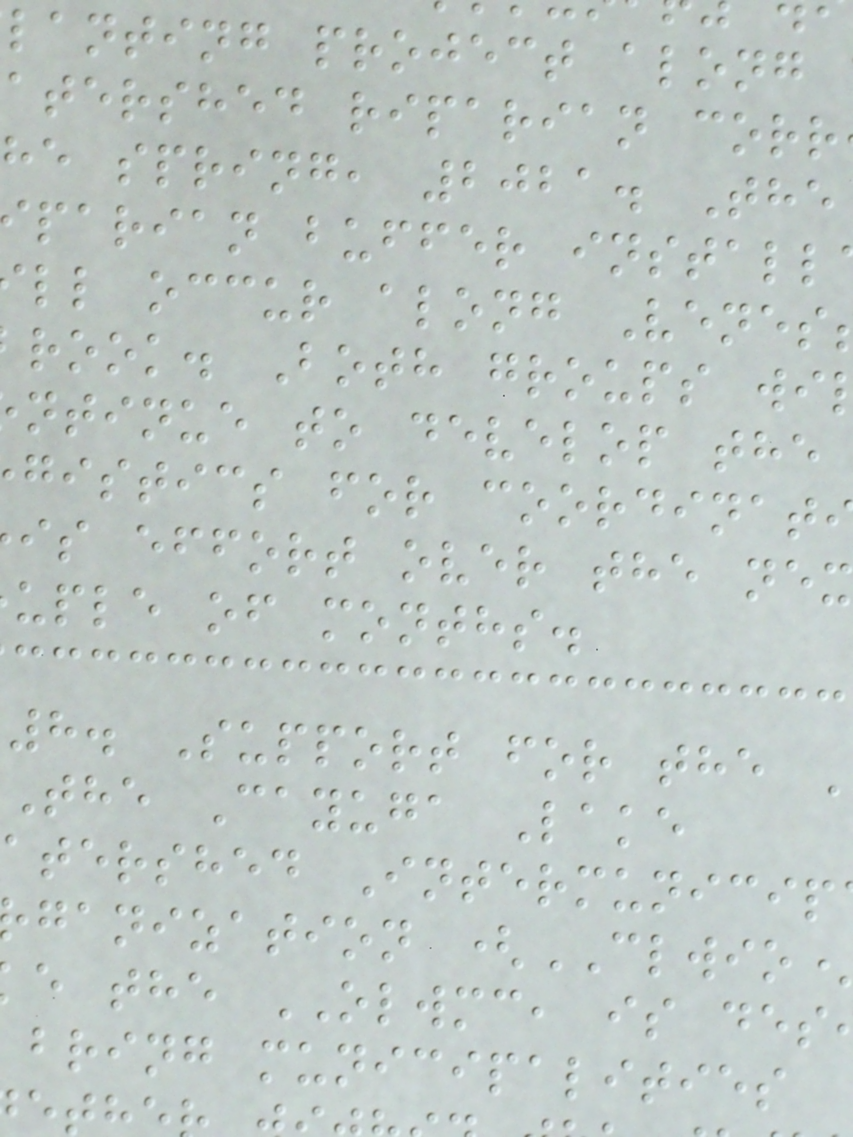lanting project along
atershed riparian corr
he spring, 2021. The
parian buffer install
ll occur along Venes
rook. Both groups wi
ntinue to develop the
gistics for coordinat
is effort over the nex
uple of months.
8. Support for the
The Cayuga Lake
atershed Intermunicip
ganization (CLWIO
e the OLWMC, is des
bring municipalities
